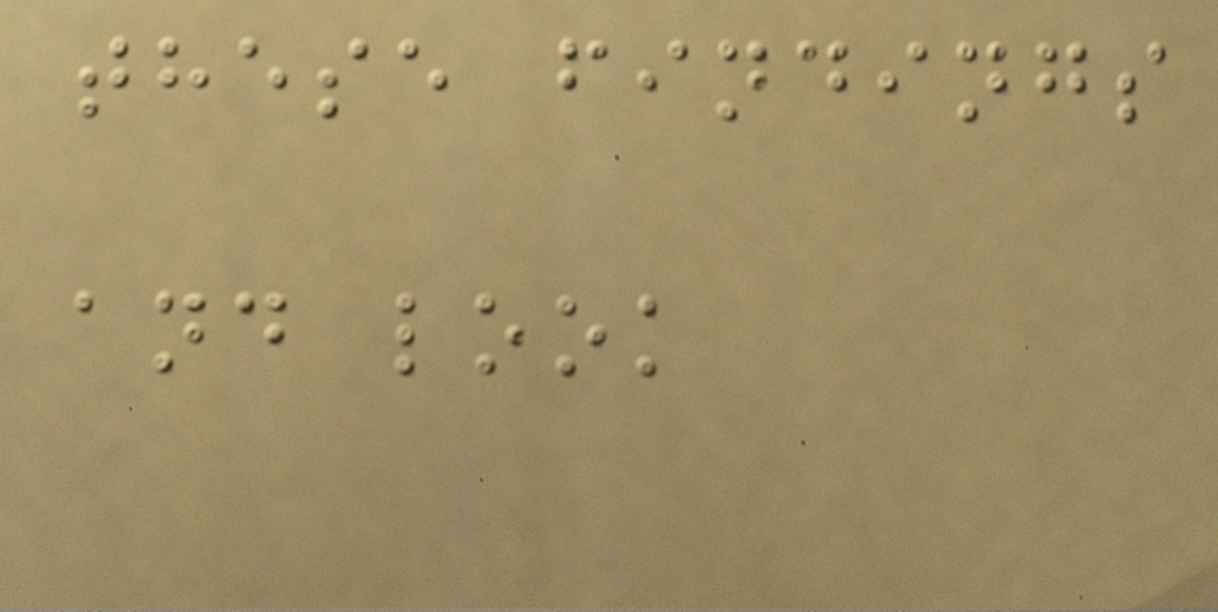these findings
and look
